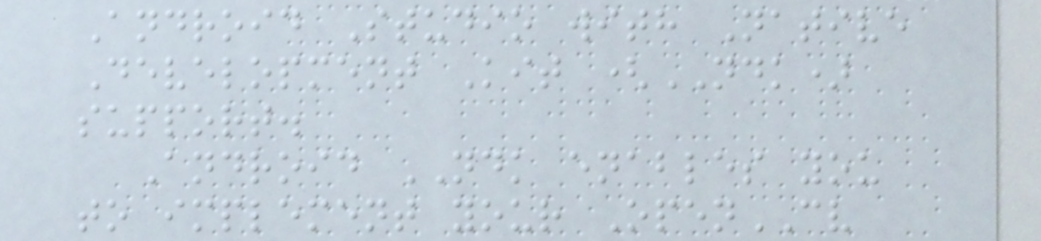Android Studio with Native
Development Kit (NDK)
support.
Android NDK enables you
to implement your OpenCV
